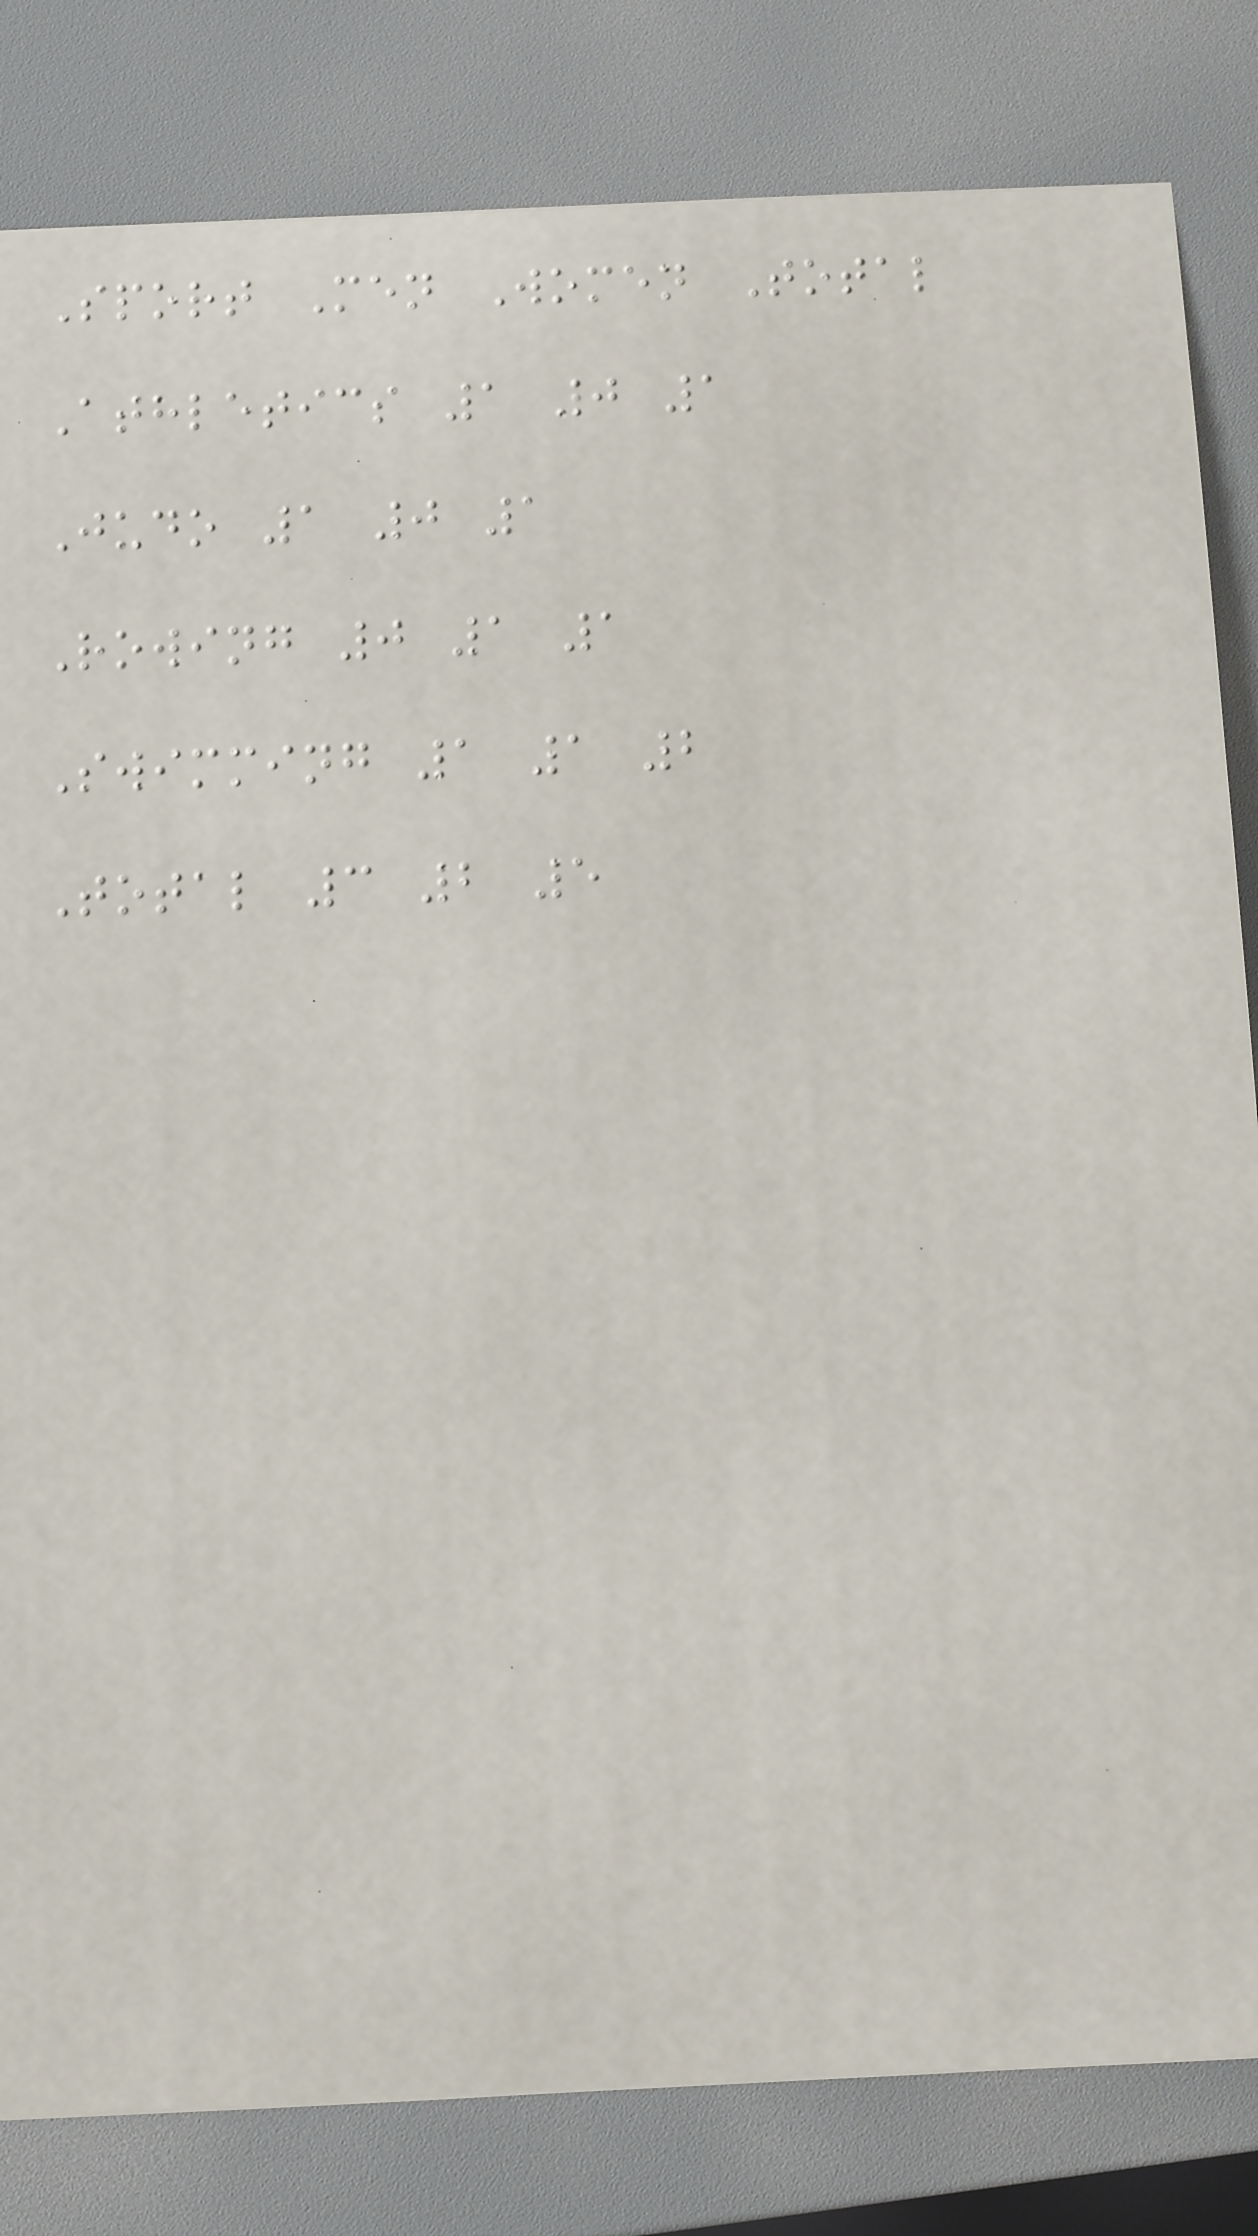Sport Men Women Total
Athletics 1 0 1
Judo 1 0 1
Rowing 0 1 1
Swimming 1 1 2
Total 3 2 5
